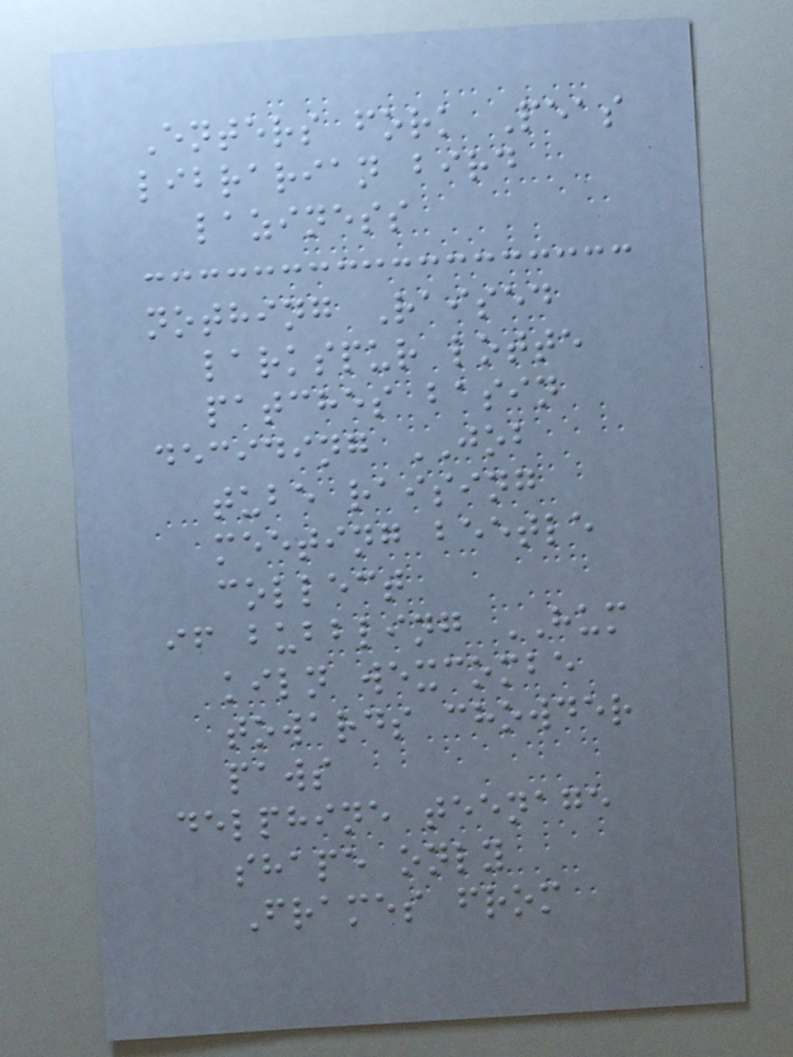Enters fork Peas
librarian bird
laziness
nothing Raised
larkspur lotte
patches basin
deciding JOB
tube raising
meeting beetle
collect
if bubbling HUM
kiln wexcombe
towards chowder
paws
delphine teenage
shape only
Frames from
